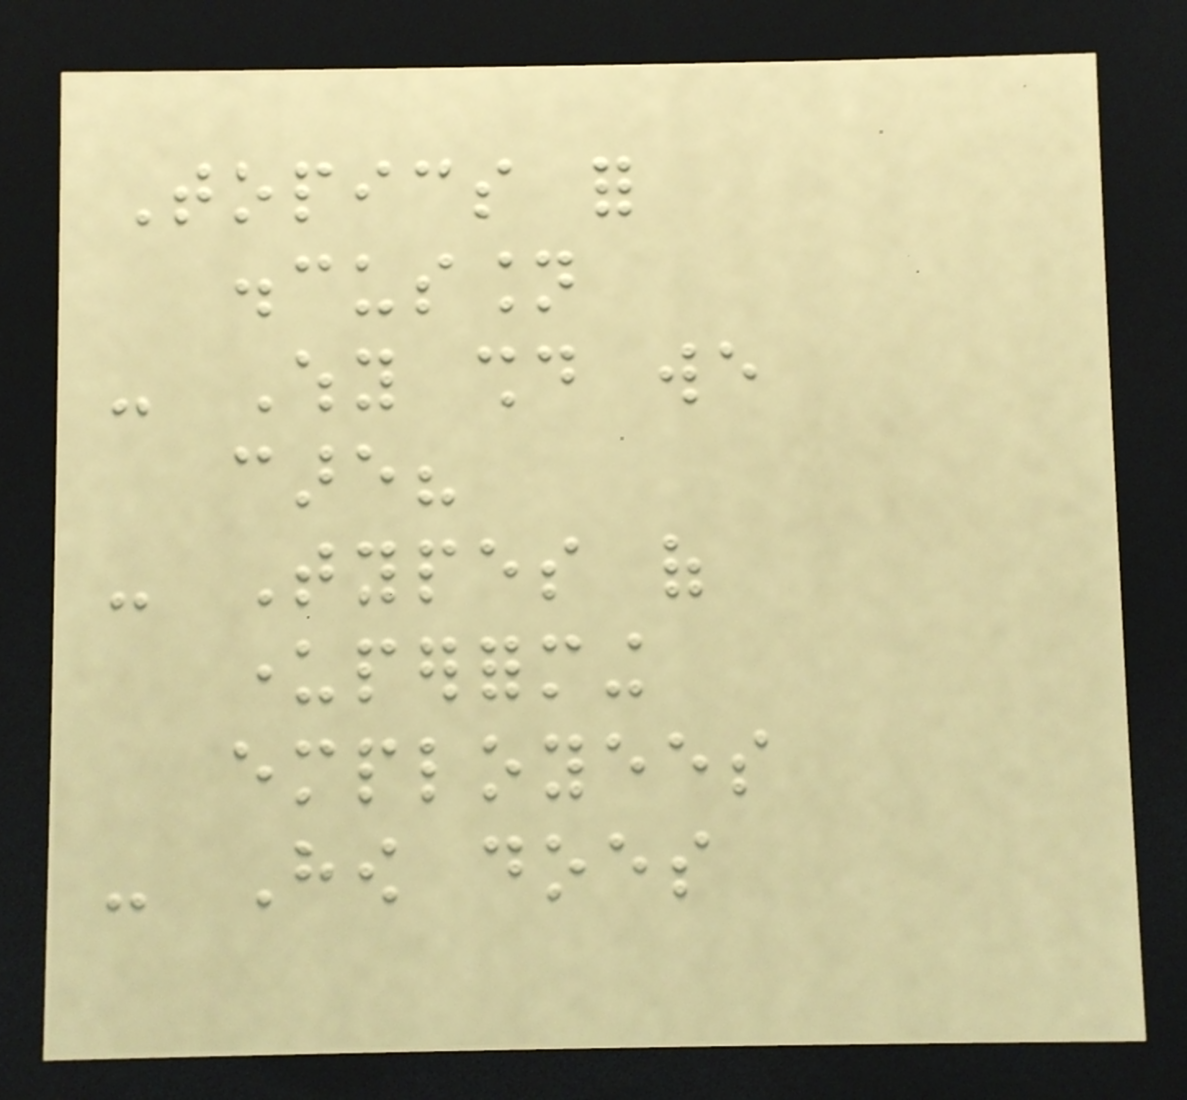Topics for
discussion
- Why should we
care?
- Types of
underperforming
employees
- How does
